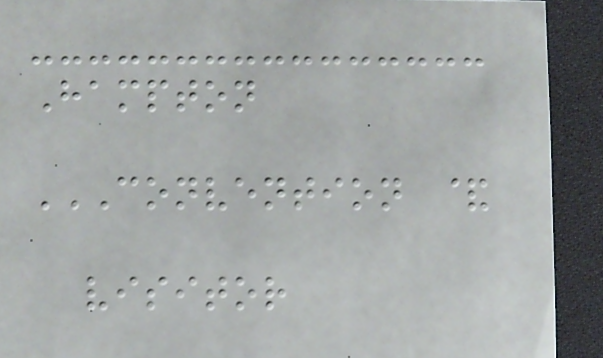Hampton
CONVENTION &
VISITOR
